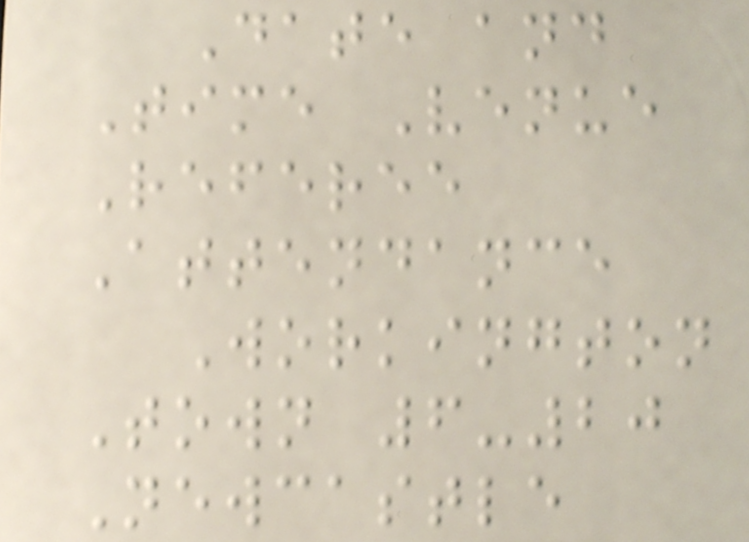Date and
Time Venue
Referee
Attendance
Workington
Town 6-20
Newcastle
